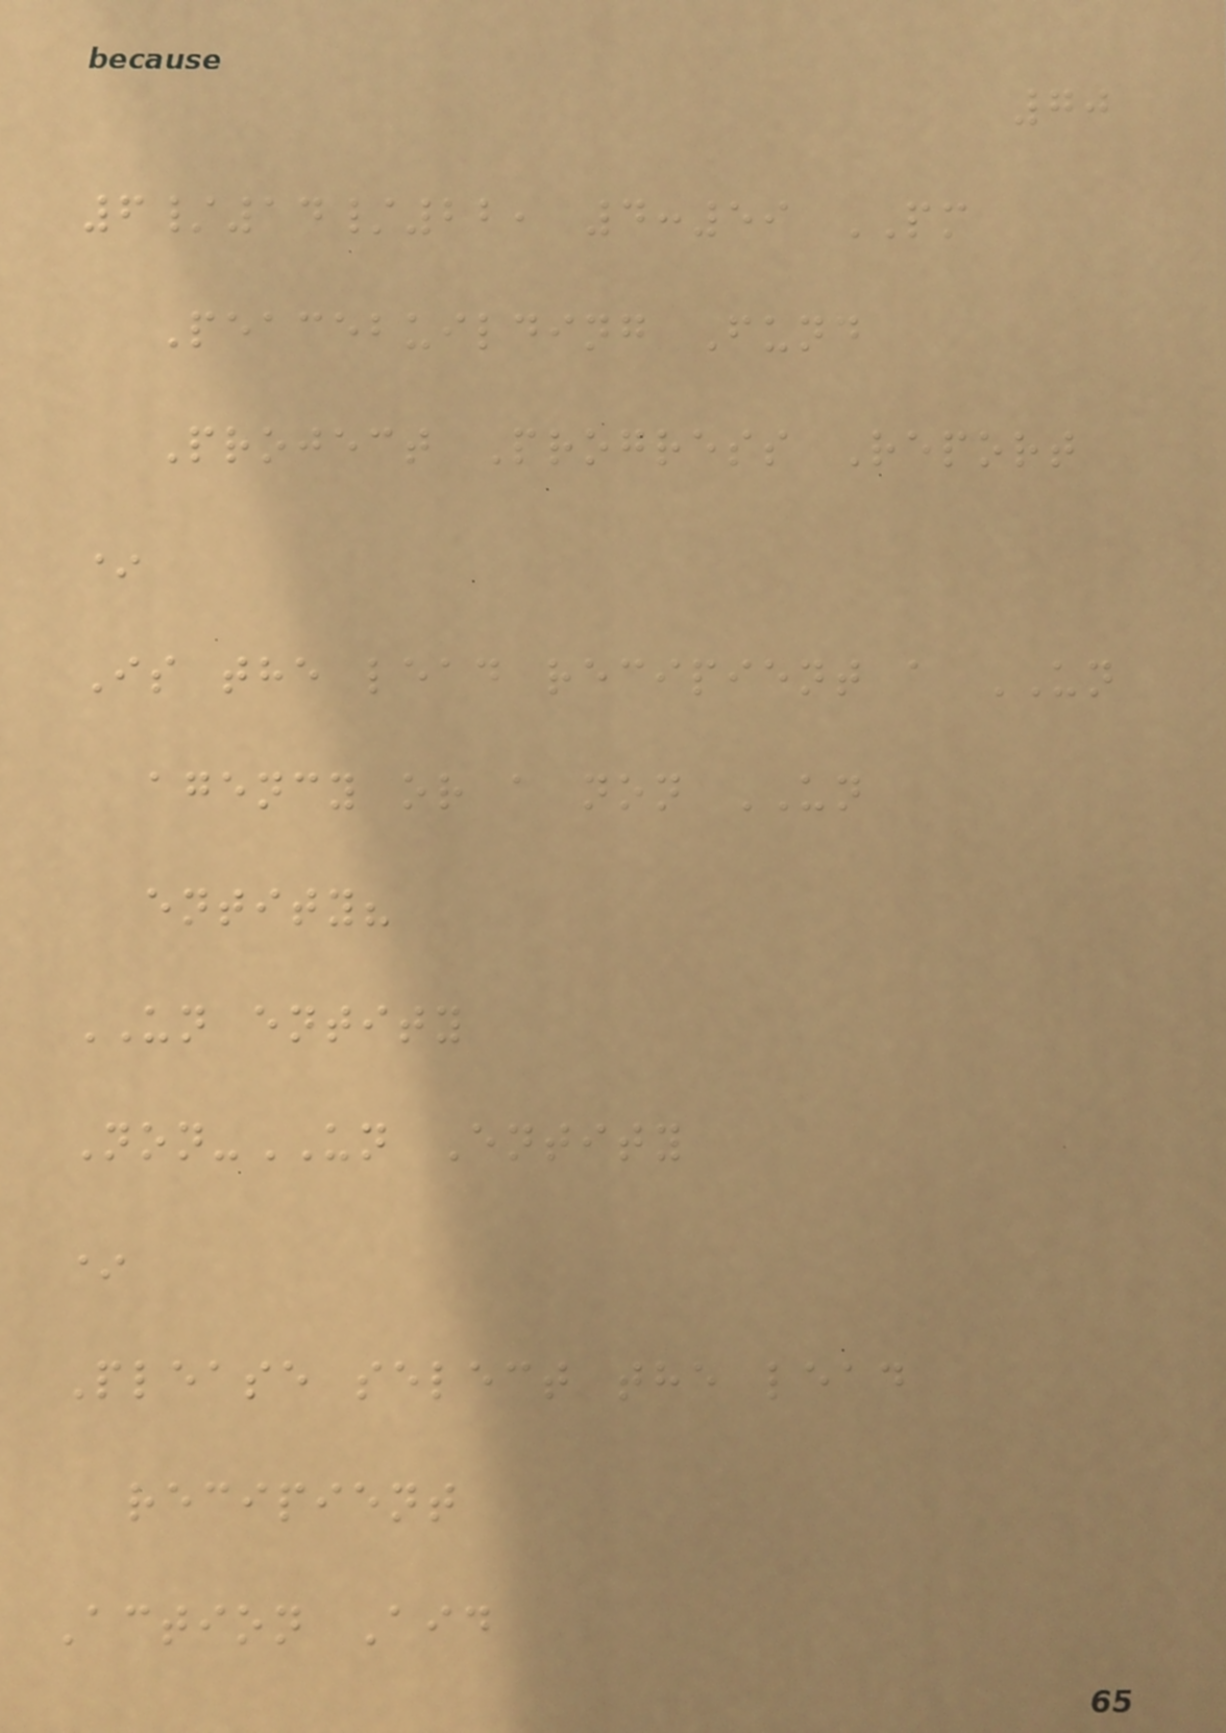70
6/14/22, 4:59 PM
Peacebuilding Fund
Project Progress Report
*
Is the lead recipient a UN
agency or a non UN
entity?
UN entity
Non-UN Entity
*
Please select the lead
recipient
Action Aid
